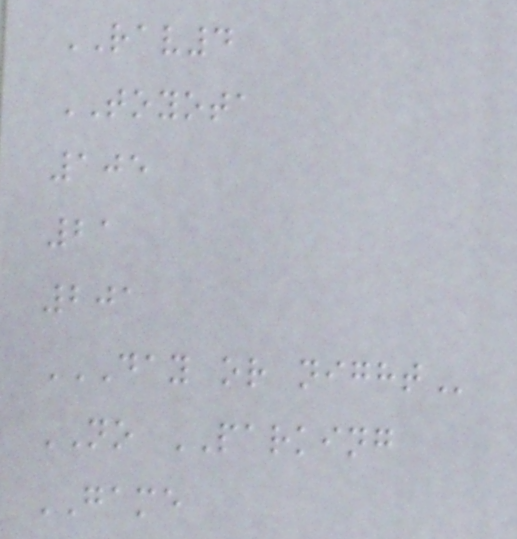RAV4
TOYOTA
105
21
201
DAY OR NIGHT
NO PARKING
GAME
